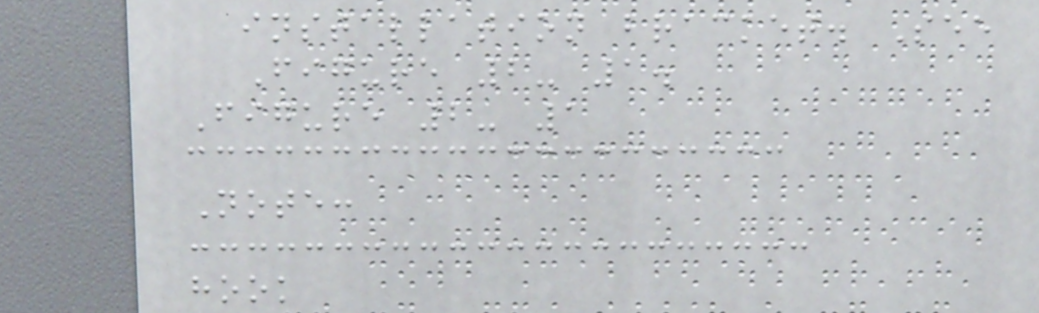installation bracket. See
Figure 2- 1.
Figure 2- 1
Note:
hook
